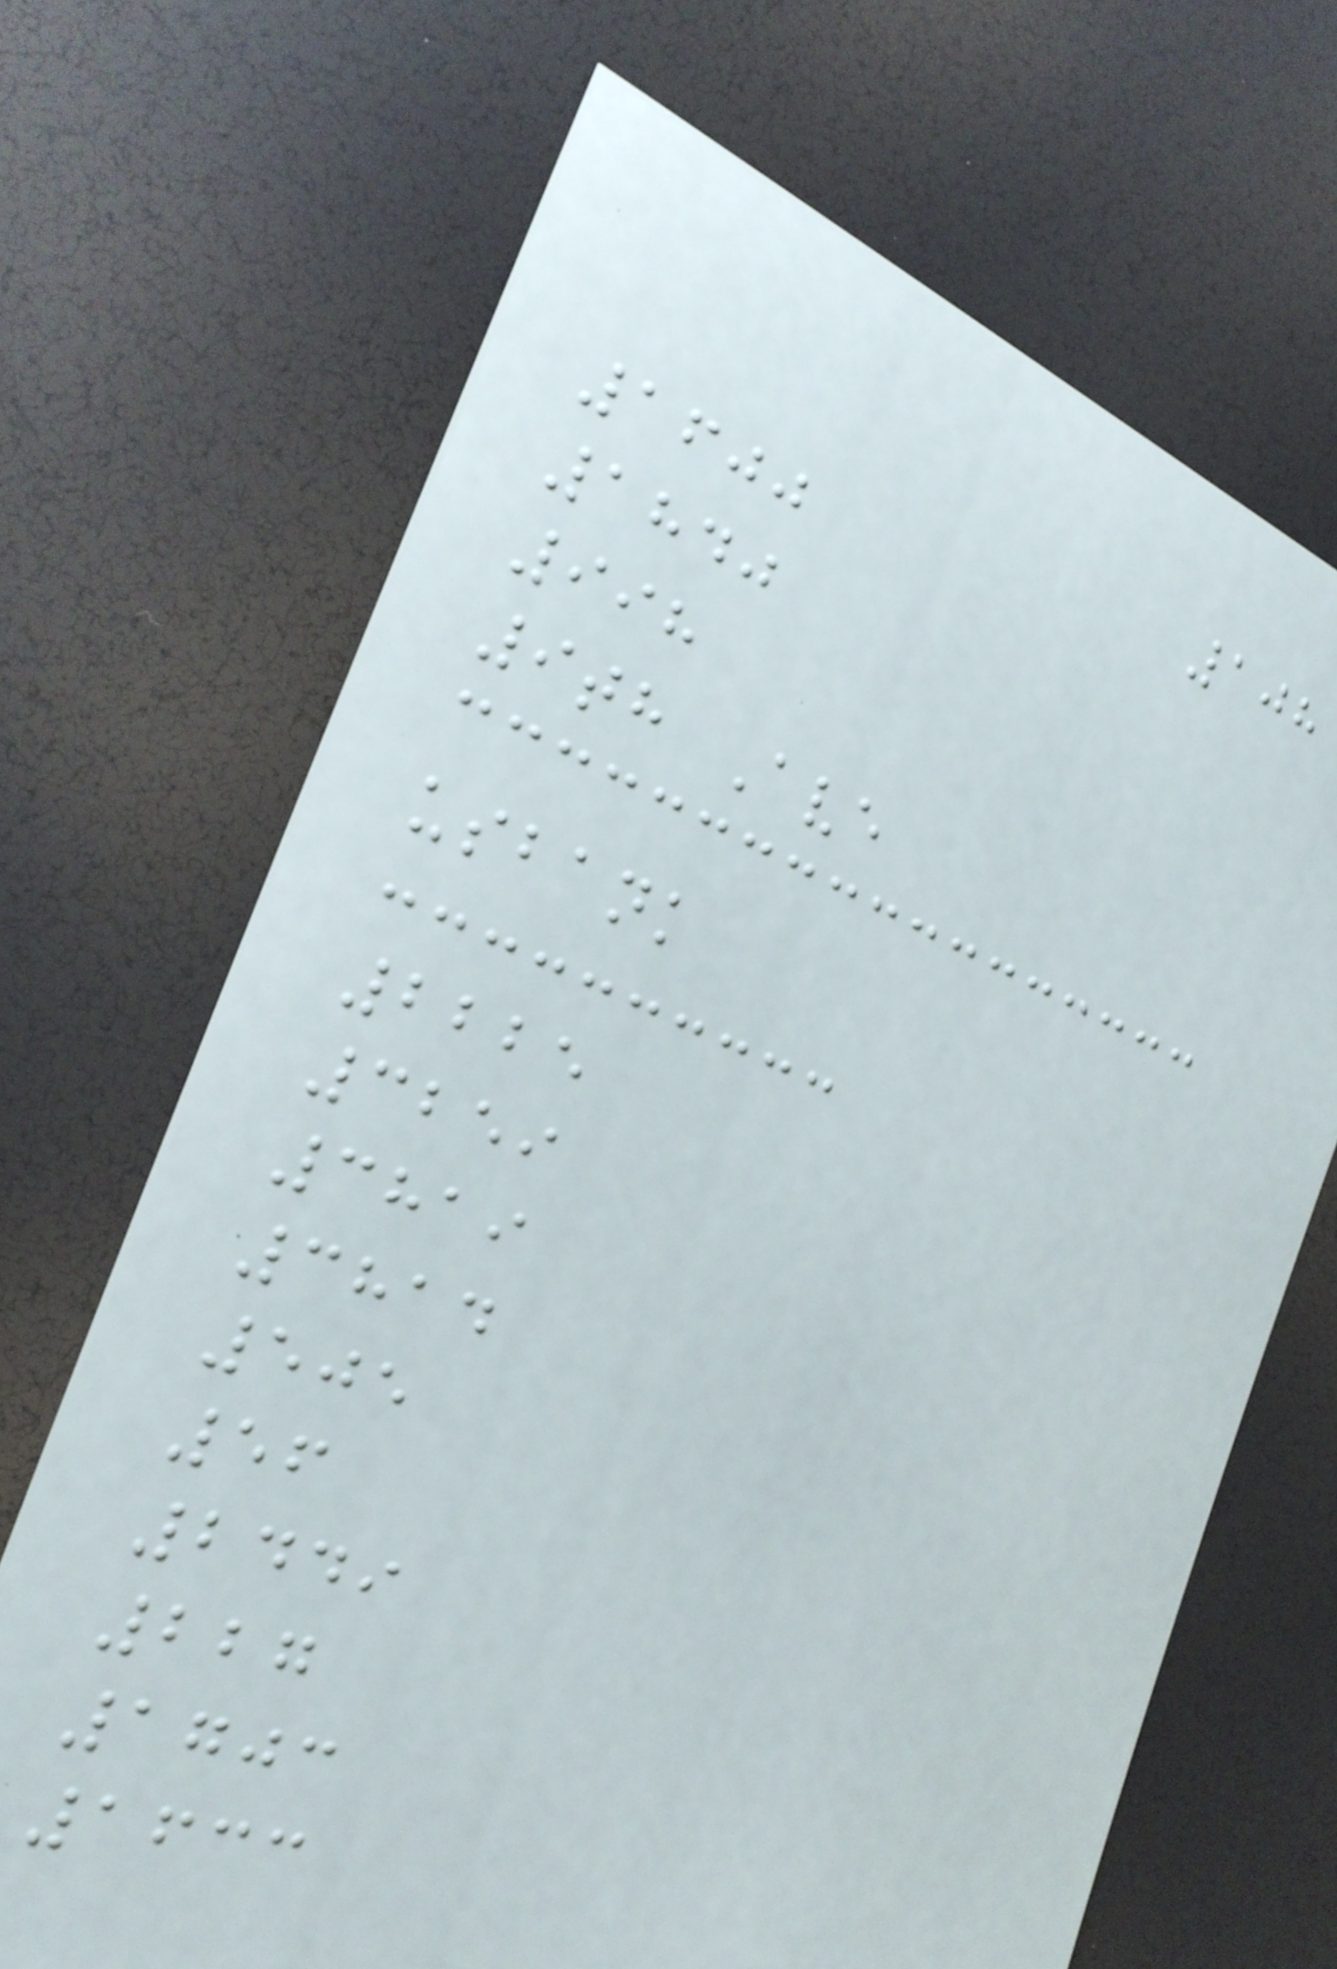108
1600
1840
998
9th Ave
usbank
2225
3259
3819
3814
505
56
2449
227
1703
1633
